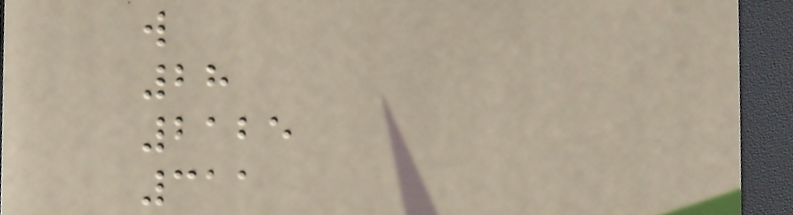w
28
2125
311
